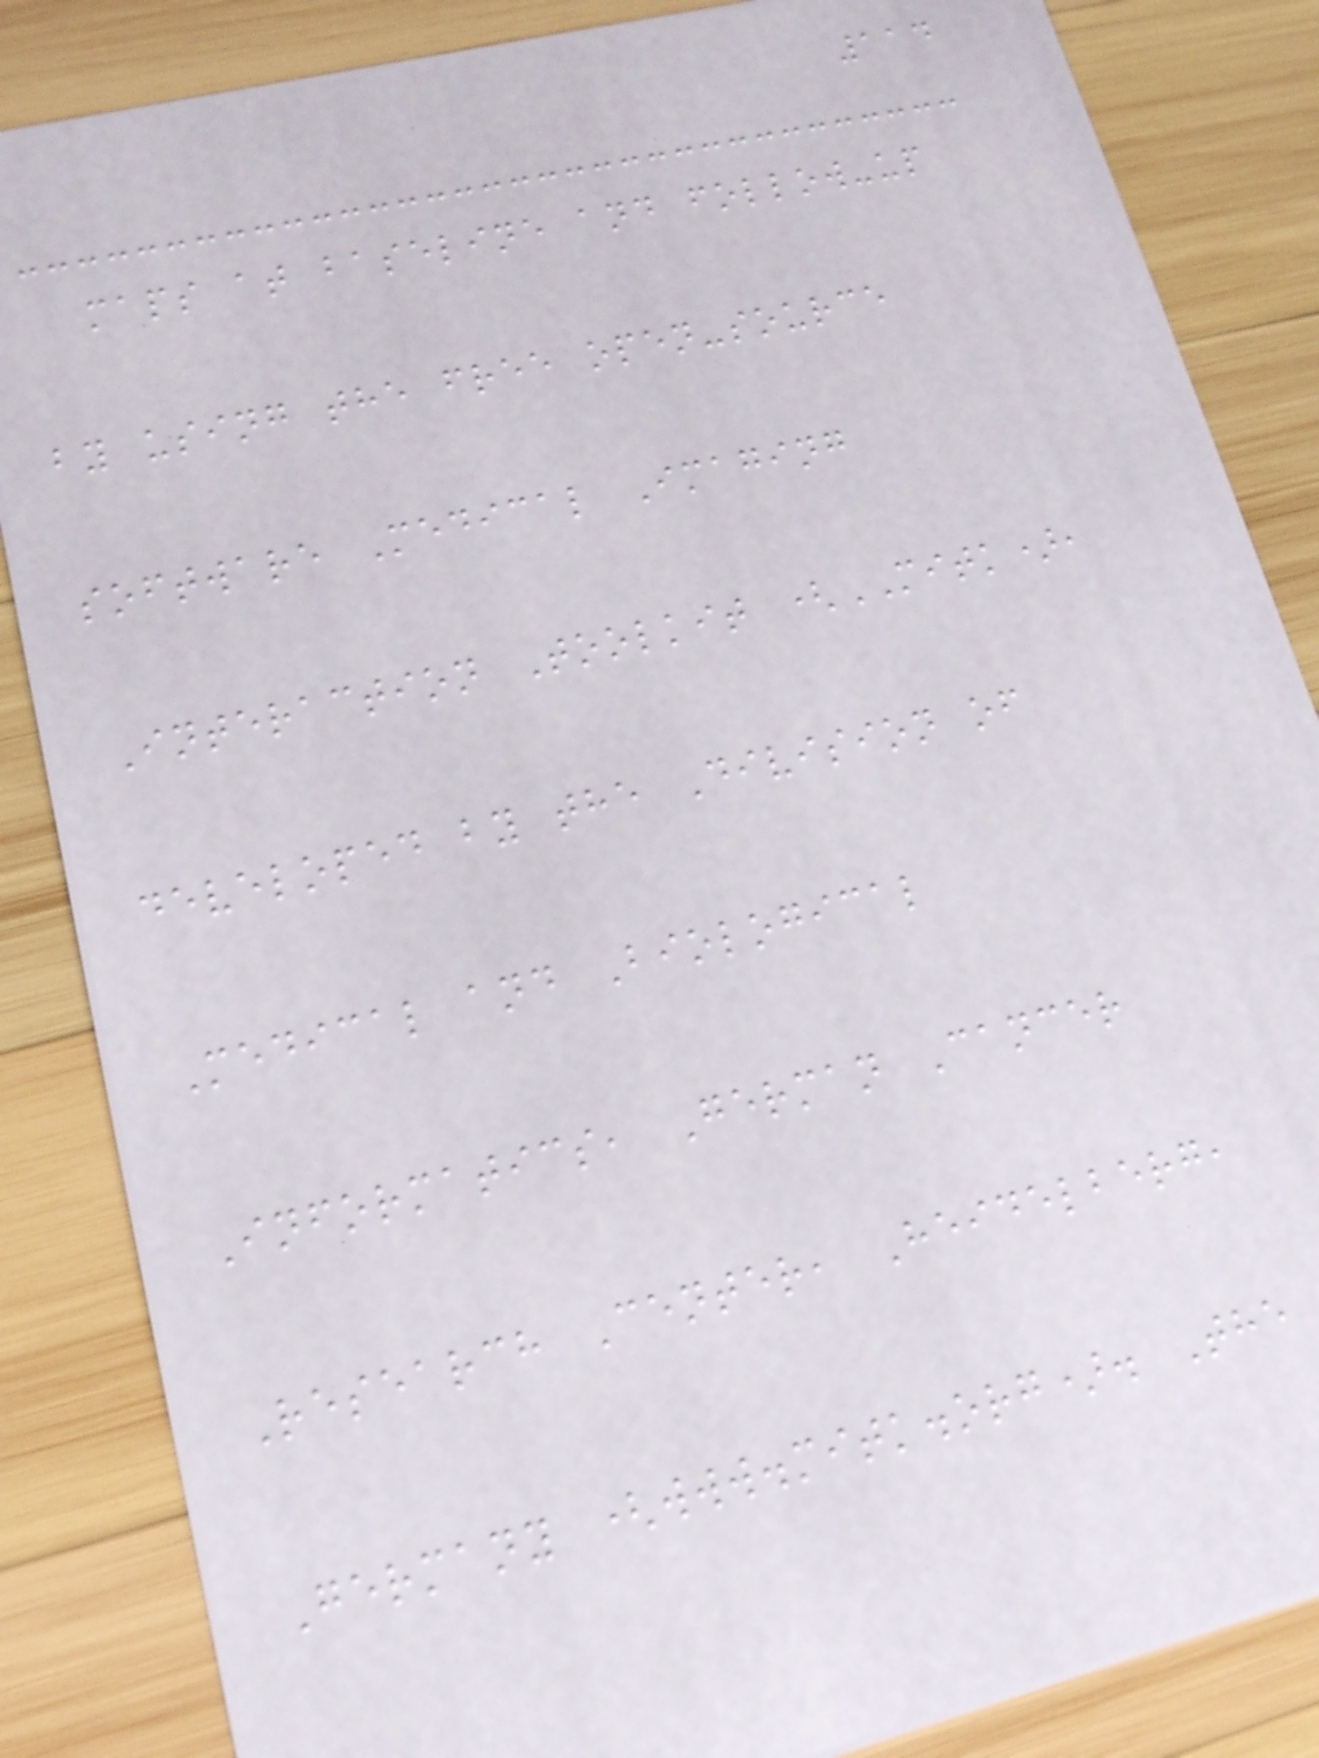114
maps at baseline and follow-up
by using the free open-source
software Medical Imaging
Interaction Toolkit (MITK),
developed by the Division of
Medical and Biological
Informatics, German Cancer
Research Center, Heidelberg,
Germany (www.mitk.org). The
